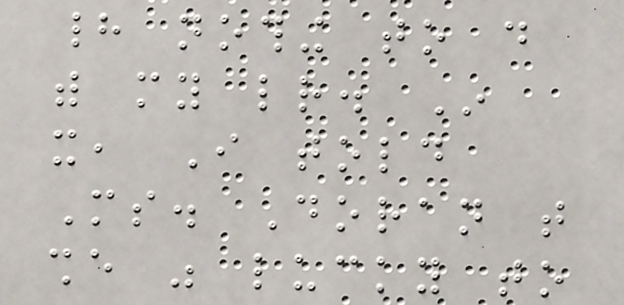had nothing to do
with my letter. In
it, I told
Ms. Doran that
she was lucky to
